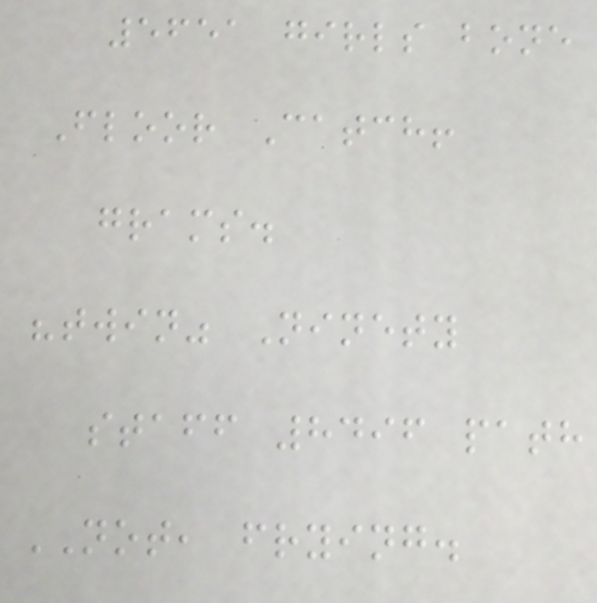5651 girls bone
Floor Catch!
grams.
"twin" Ninety
staff 8496 path
NOT, frying.
